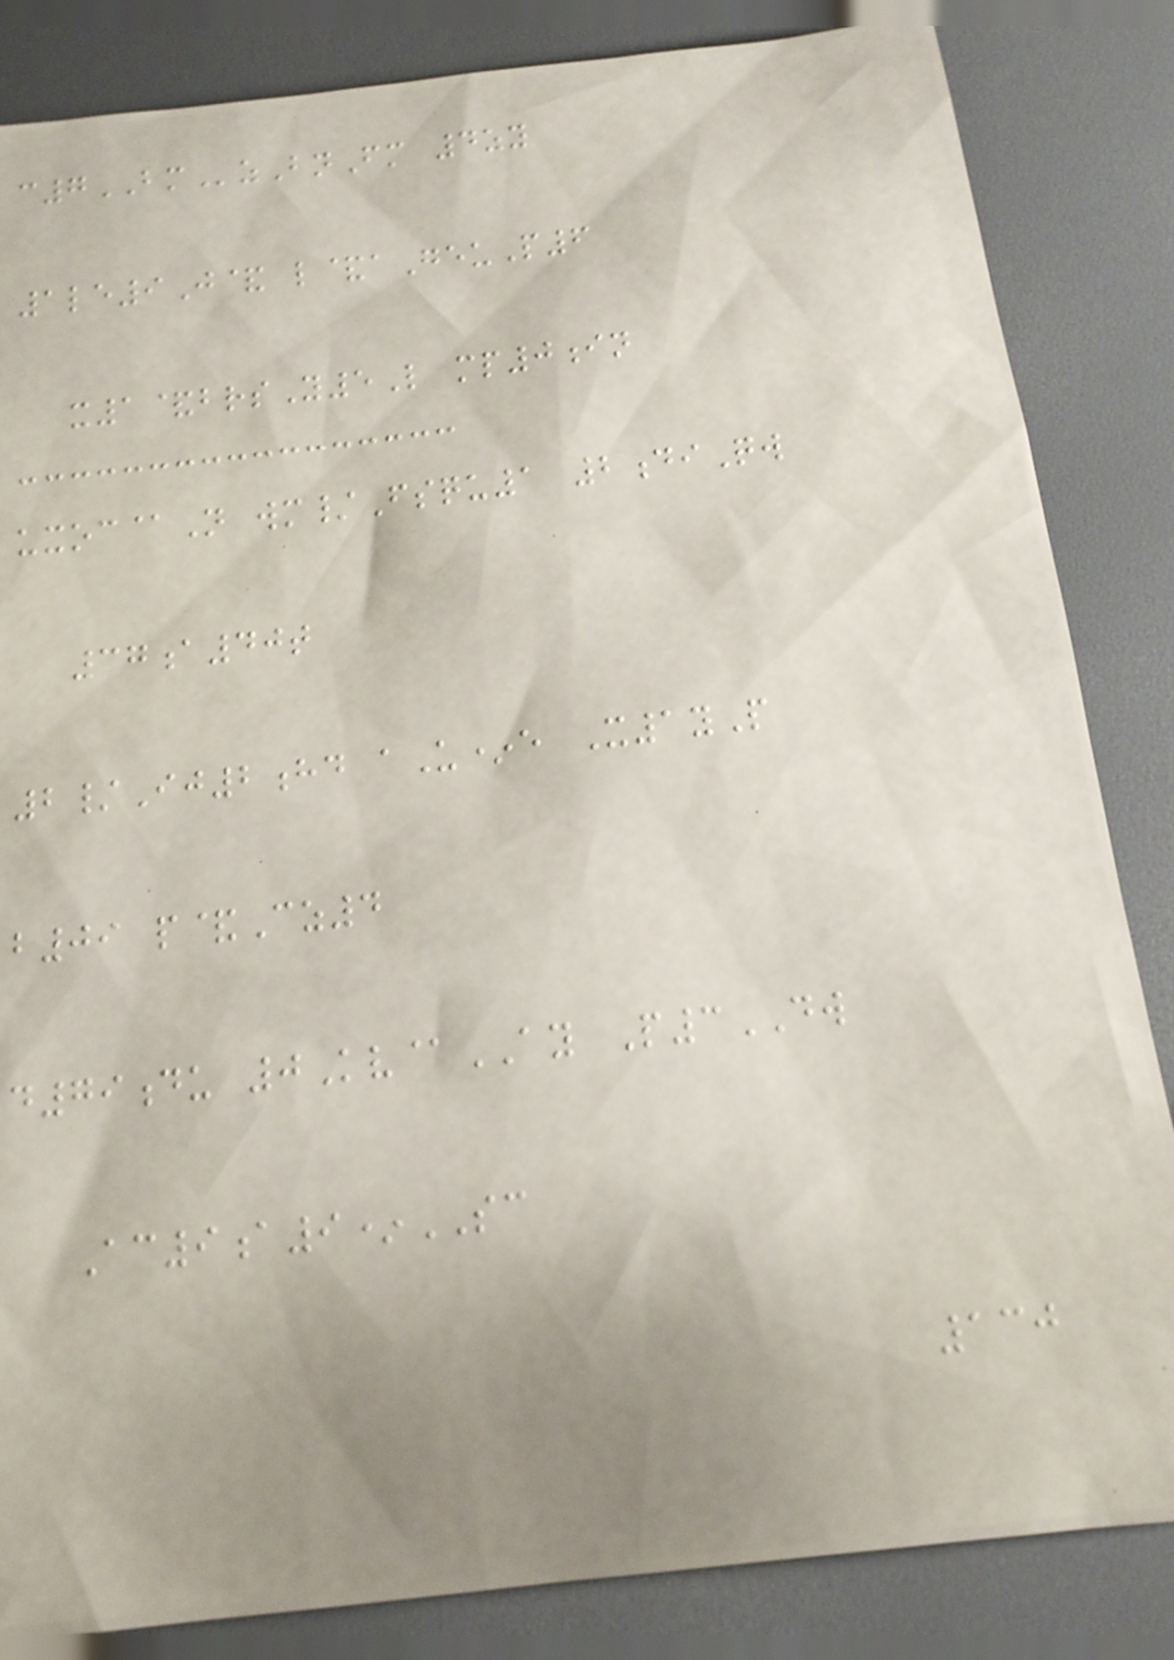c7BMzBnFm 4zy
1le9J& l&aGeuP6
x1&brsY5L mp0in
uxoc@N wm/Fsqu1 2diQw
37a40t
2/Ij2hd aU*e X1yP
b09 p&Cz4
d79du 0Kv@AY P3DW
Ac9a9*SC
130
